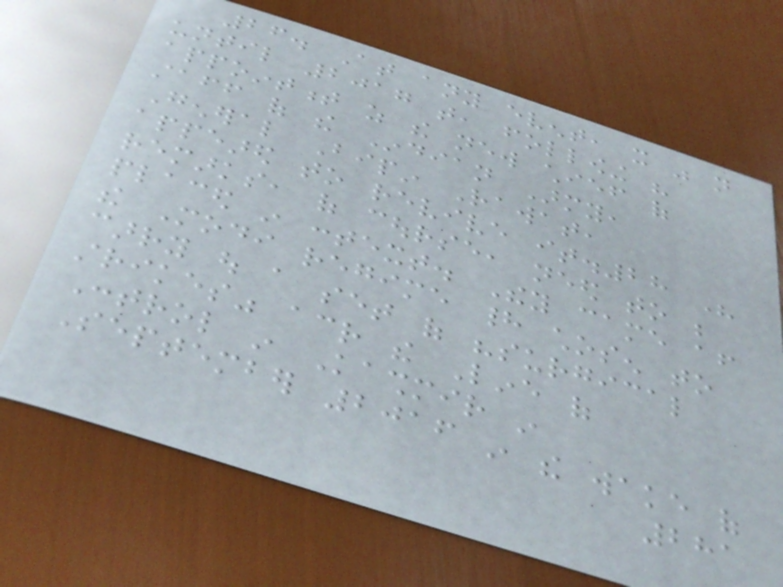26. At any event, it was not
until 2017 that, following his
appointment as the new chief of
staff of the Indian Army,
General Bipin Rawat,
appeared to revive it.28 His
remarks, of course, need to be
placed in context. They came after
the Modi regime had chosen to
carry out a set of "surgical
strikes" across the Line of
Control in Kashmir in
September 2016 in the wake of
281
